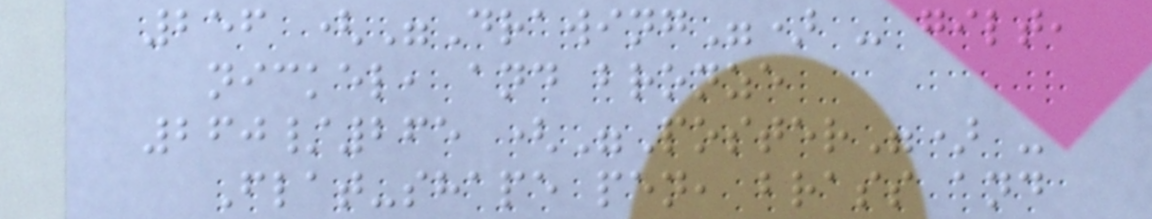256 ("Drawing") - gilt,
nickel, and bronze
260/265 ("Poster") -
Flat-shape pen, brass and
